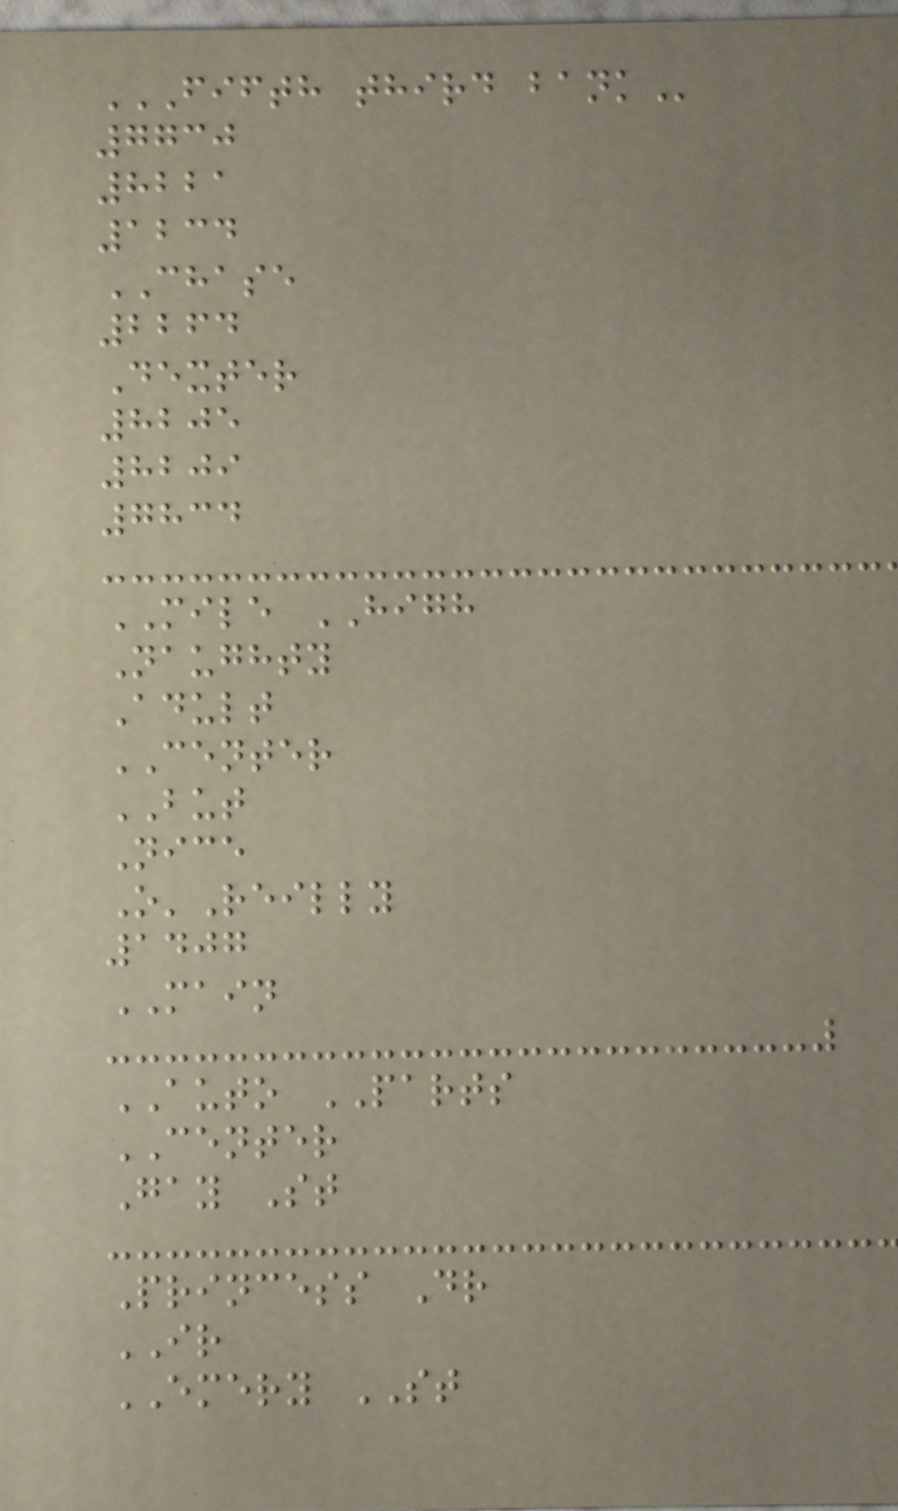FIFTH THIRD BANK
7730
8221
1234
CHASE
2264
Dexter
8205
8209
7834
MILE HIGH
Naughty
Adult
CENTER
BUT
Nice
O'Reilly
1407
MAIN
AUTO PARTS
CENTER
Gay St
Princess Dr
IR
EMERY ST
